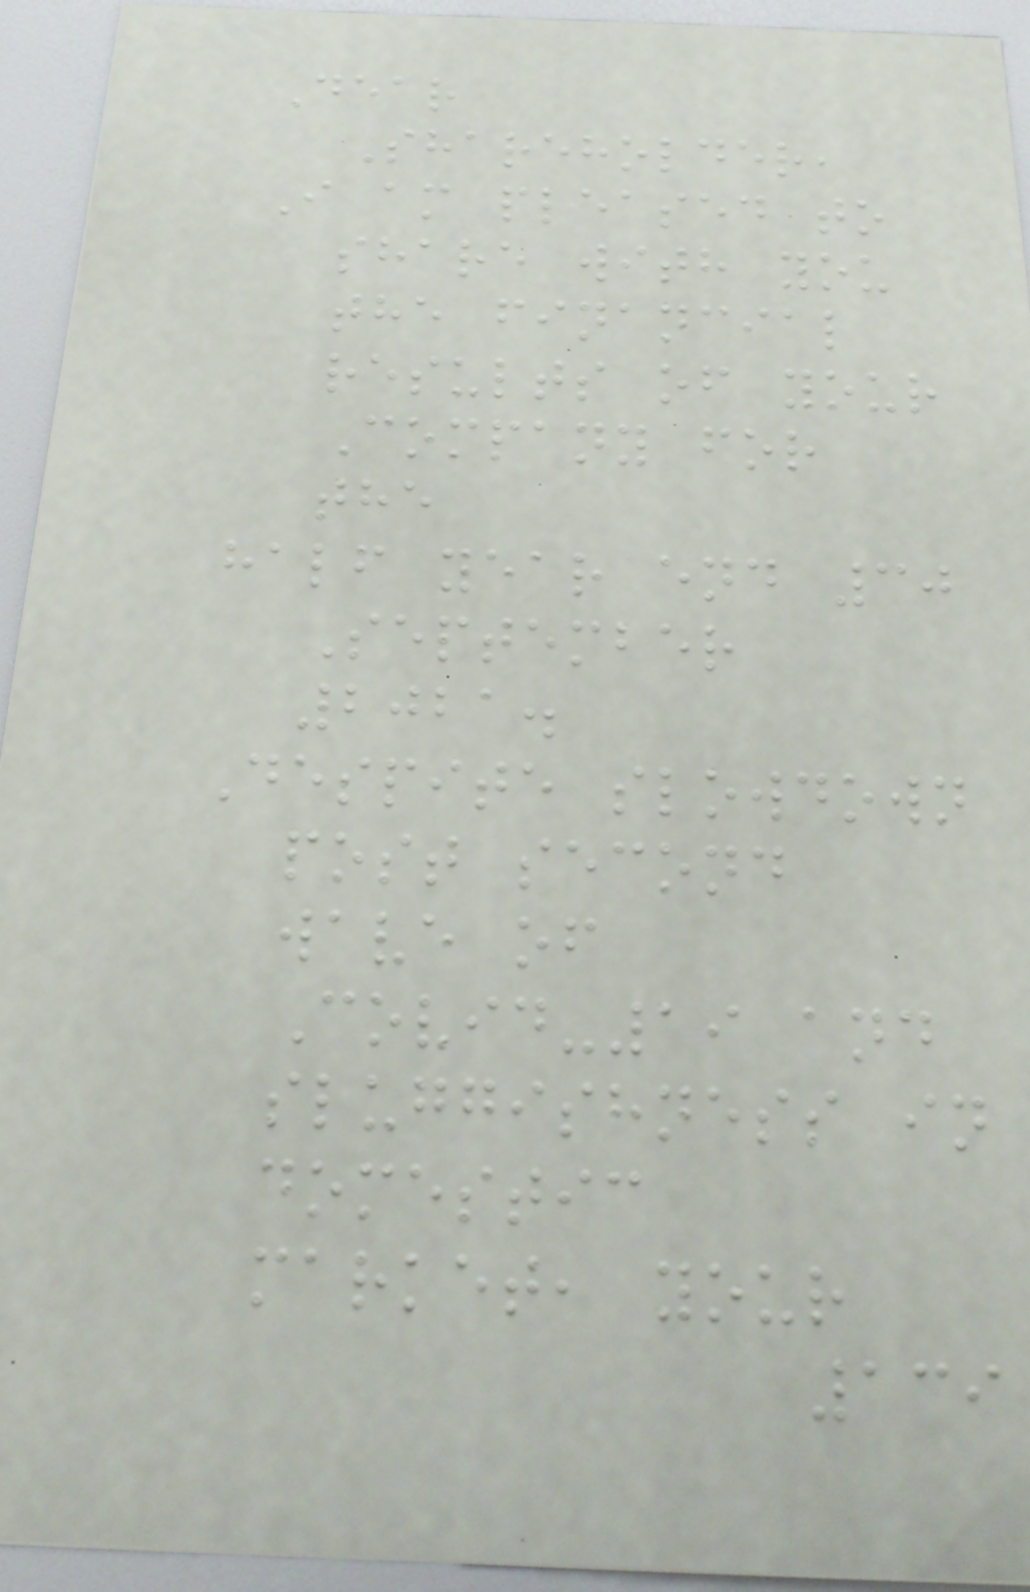Dear
Shareholder,
I am pleased to
share with you
the financial
results of your
Company for
the
half year end 30
September
2021.
Despite slowdown
post second
wave of
Covid-19 and
sluggishness in
domestic
market, your
139
